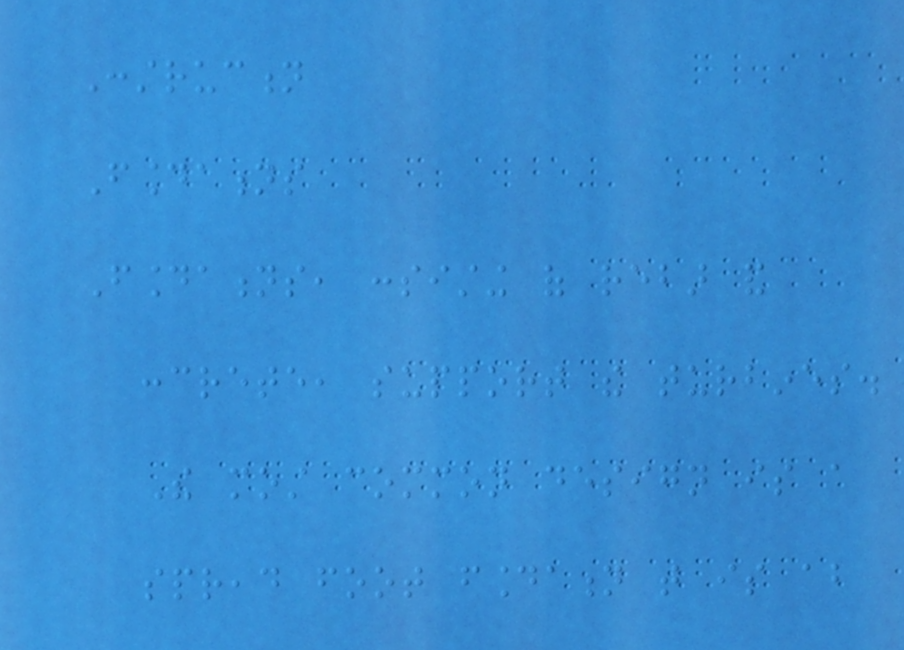Construction
Foundations
Foundations, consisting of rebar and
concrete, support the turbines.
The most common design is a
spread foot foundation that is about
